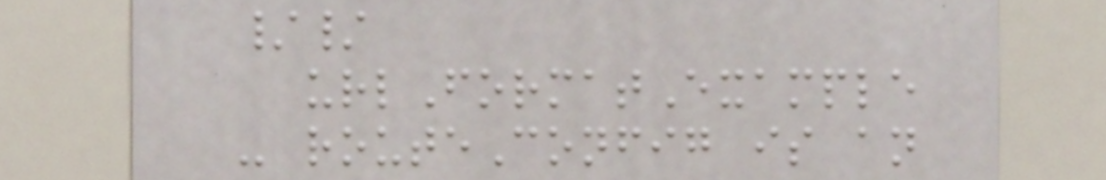//
urlFormatExample
- routeConfig is an
